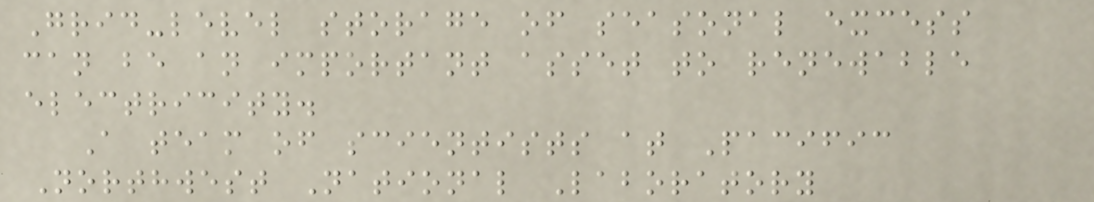Grid-level storage of seasonal excess
can be an important asset to renewable
electricity.
A team of scientists at Pacific
Northwest National Laboratory
